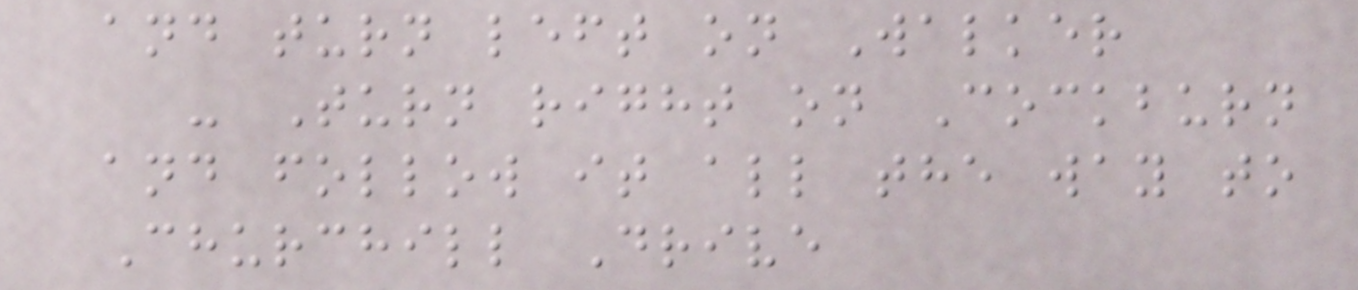and turn left on Walker
- Turn right on Cockburn
and follow it all the way to
Churchill Drive
